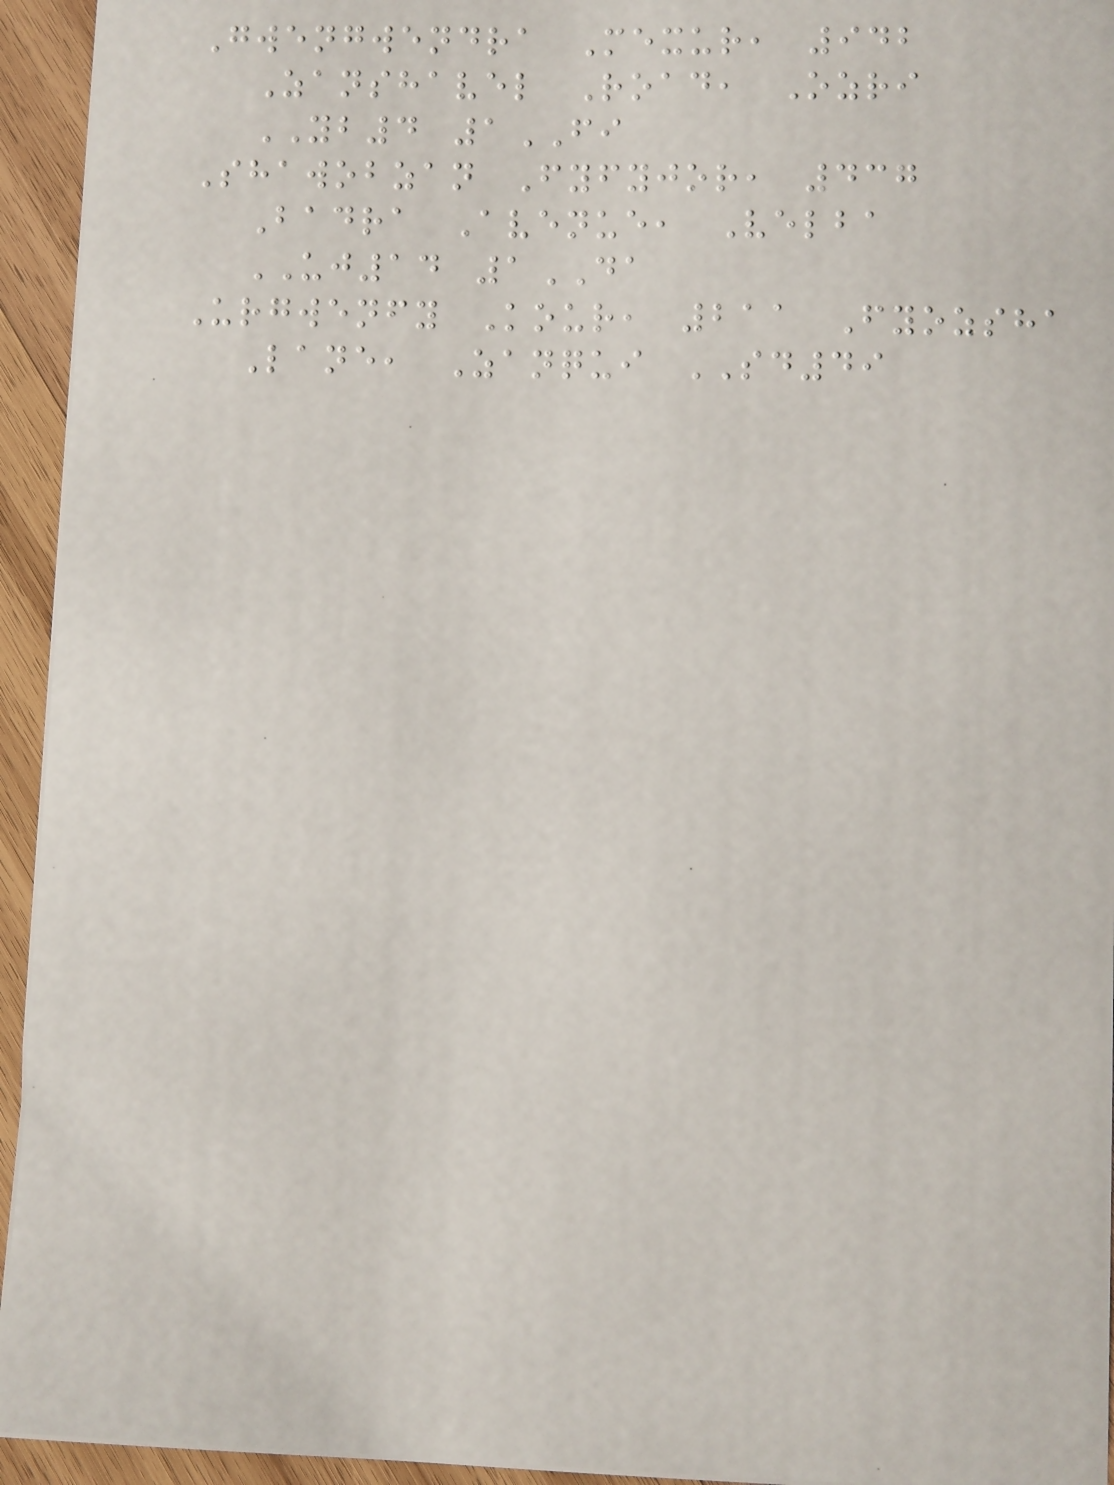Gwengwendra Mexur, 942
Zanshavel Road, Ozri
YB4 1FI
Shawobzan Fyfyjor, 437
Badra Avenue, Velba
UJ14 1DA
Urgwenfy Kour, 211 Fyozsha
Lane, Zanqui SD49
